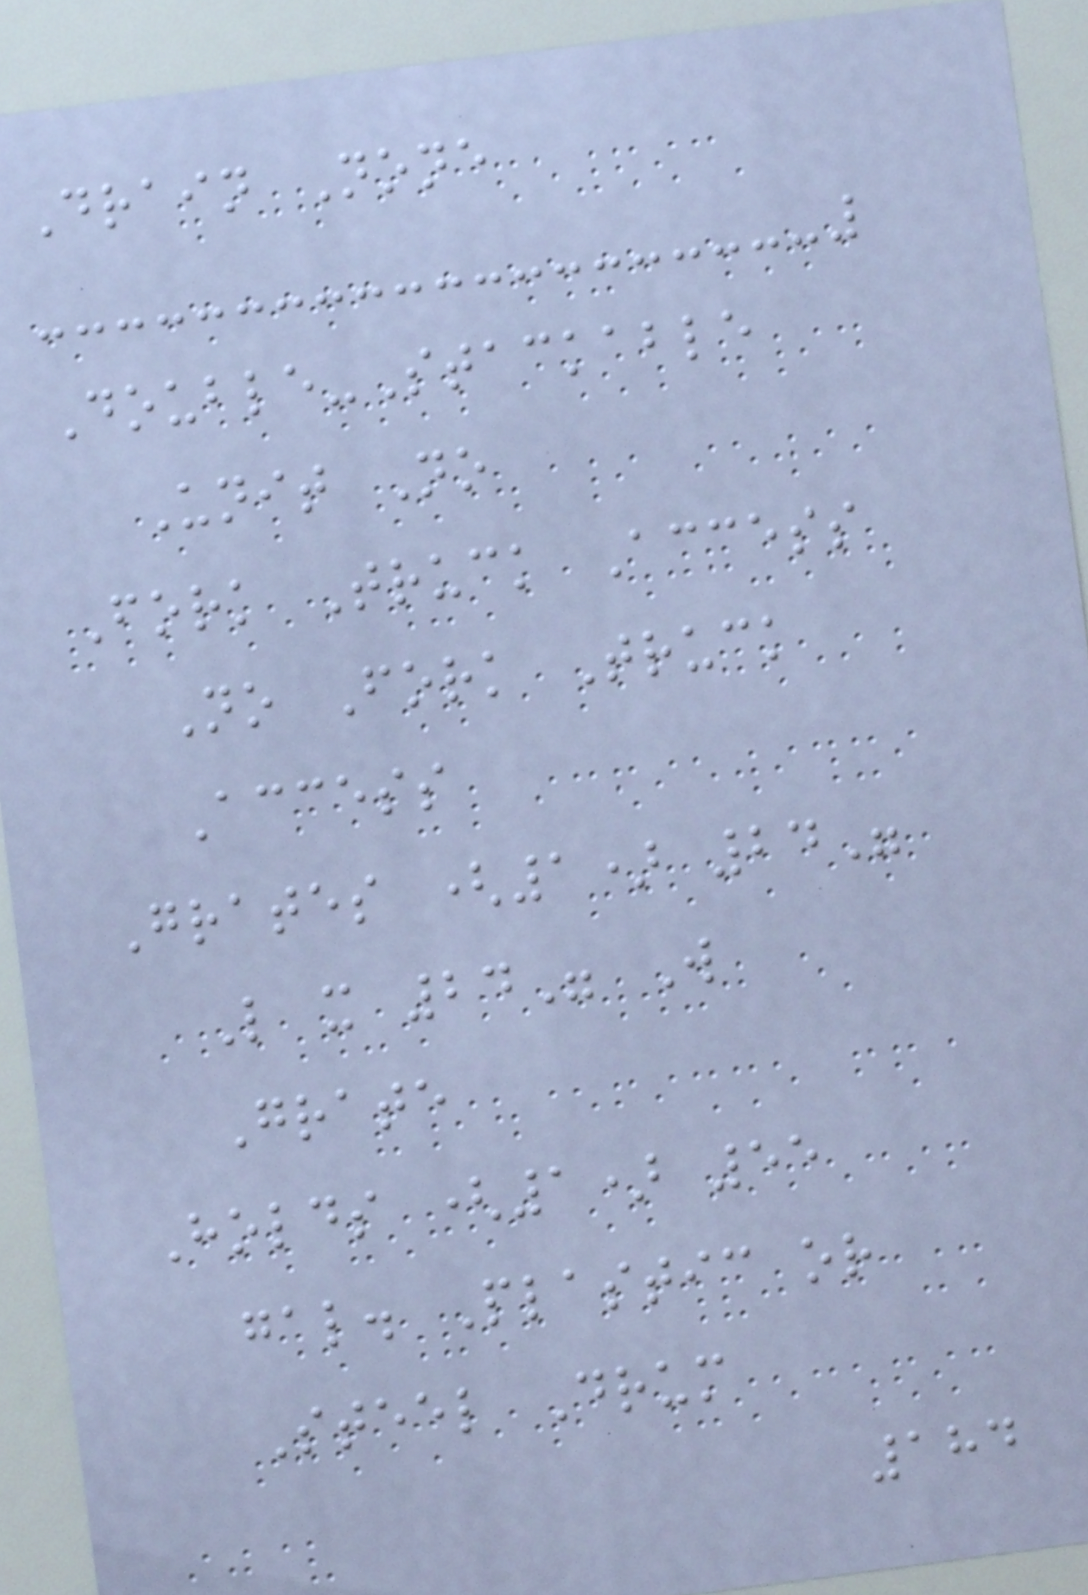Drain None
Double-Stackable
Unit No
Fork Truck Access
No Fork Truck
Access
Grates (1) 24"
L x 24" W
Grate
Holds (1) 55
gal. Plastic or
Steel Drum
184
